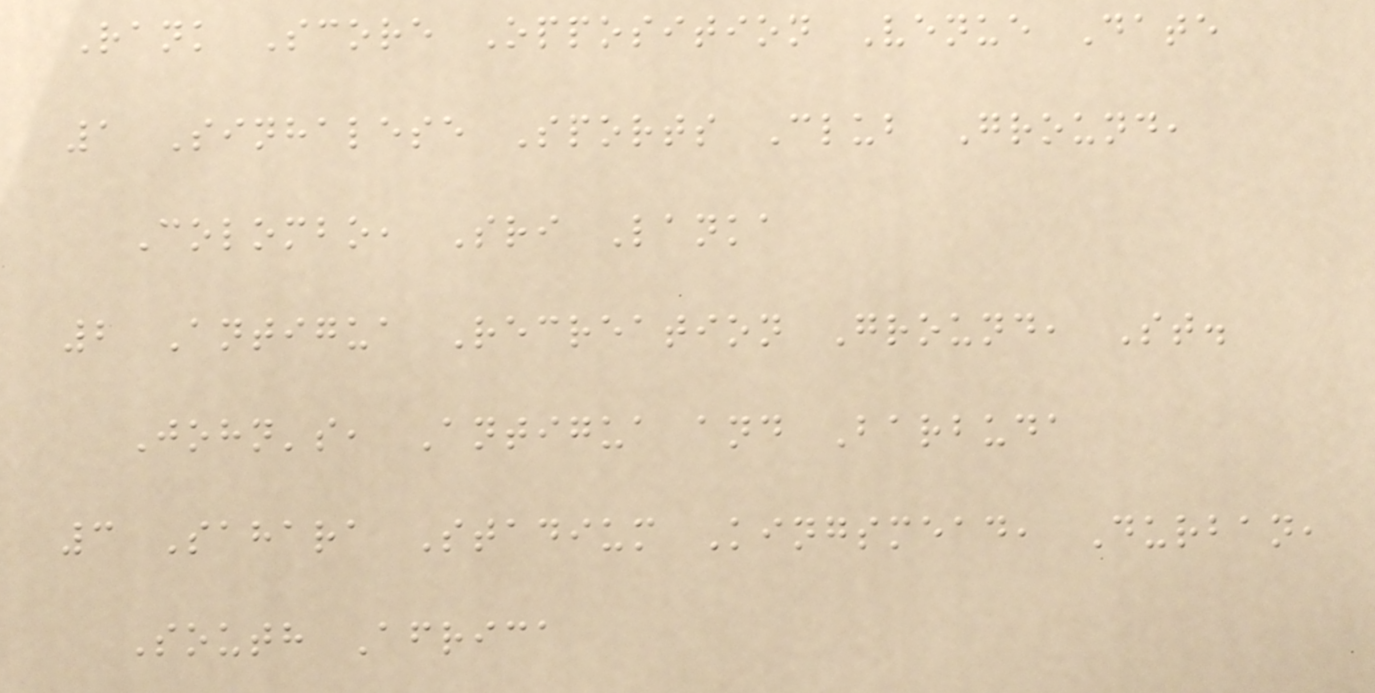Rank Score Opposition Venue Date
1 Sinhalese Sports Club Ground,
Colombo, Sri Lanka
2 Antigua Recreation Ground, St.
John's, Antigua and Barbuda
3 Sahara Stadium Kingsmead, Durban,
South Africa
